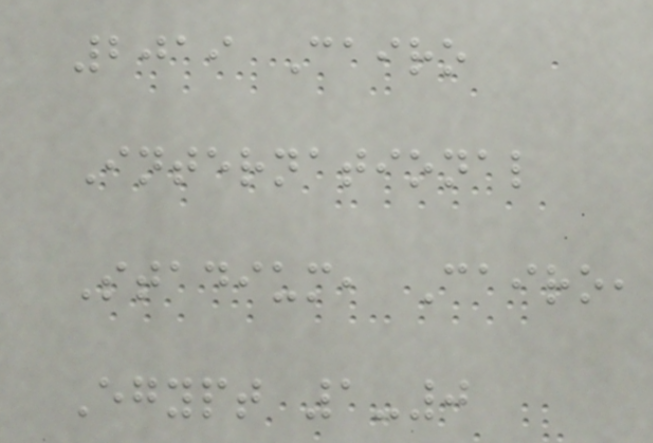2019 Cairo
International
Stadium, Cairo,
Egypt 1-0
